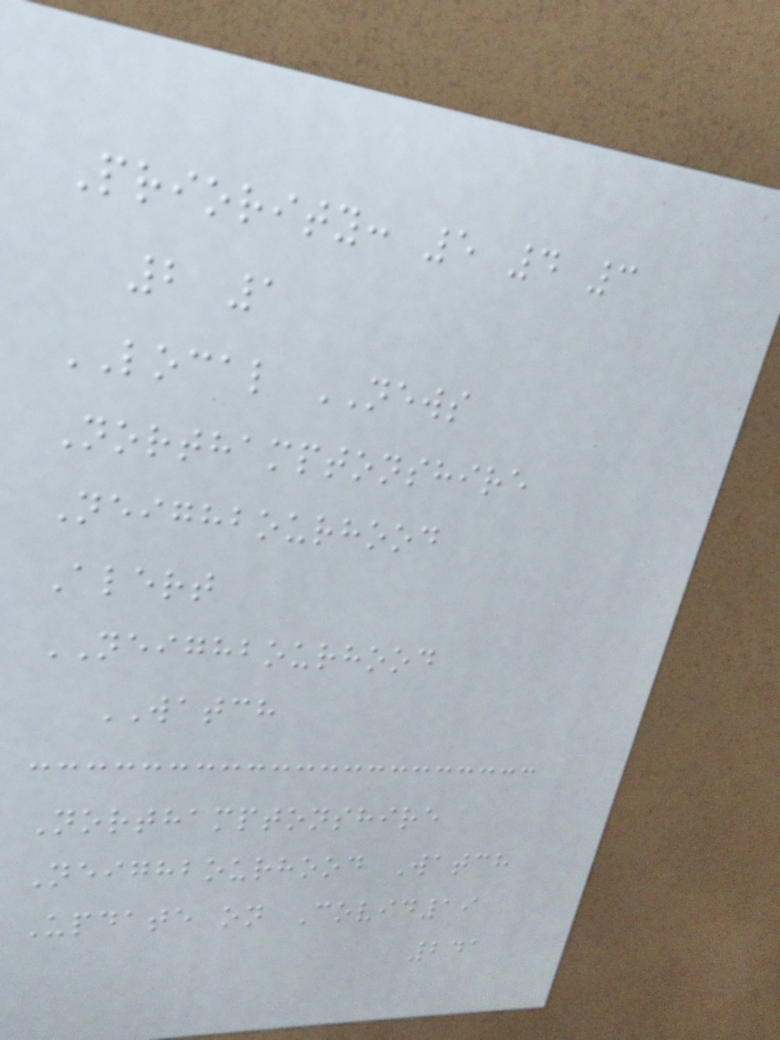Priority: 5 4 3
2 1
LOCAL NEWS
Northamptonshire
Neighbourhood
Alert
NEIGHBOURHOOD
WATCH
Northamptonshire
Neighbourhood Watch
Update on Covid19
241
